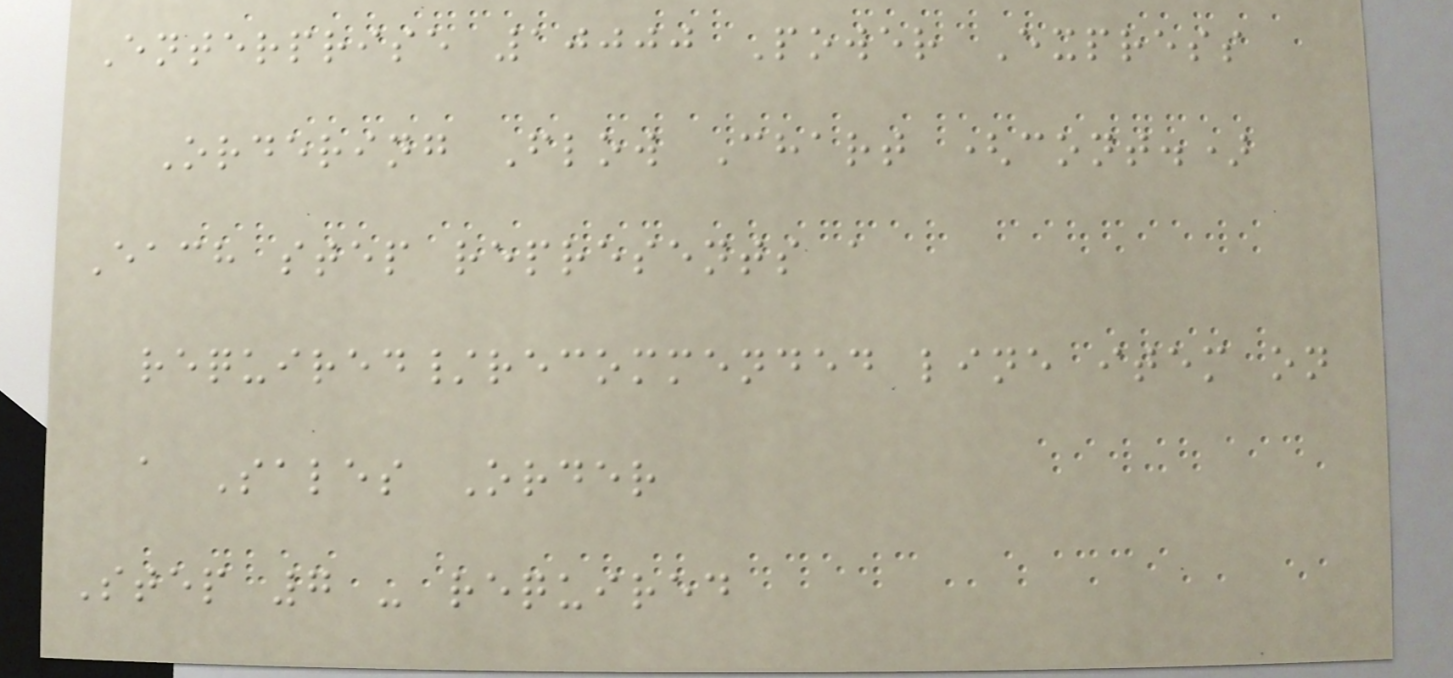Enterprise 10000 Power Express
Ordering Flow Chart (cont.)
Each step represents a
required/recommended line item on
a Sales Order
Step 7 - required
